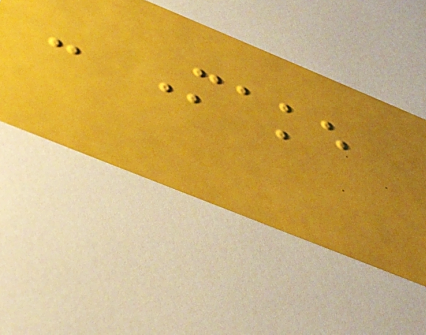- Make
